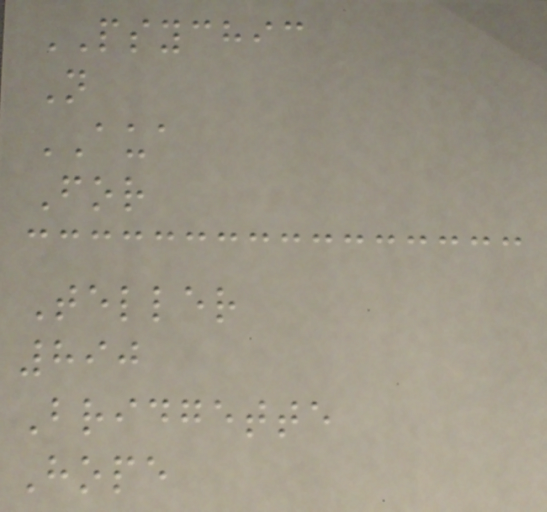PSYCHIC
N
AUA
For
Teller
890
Bridgette
Hope
